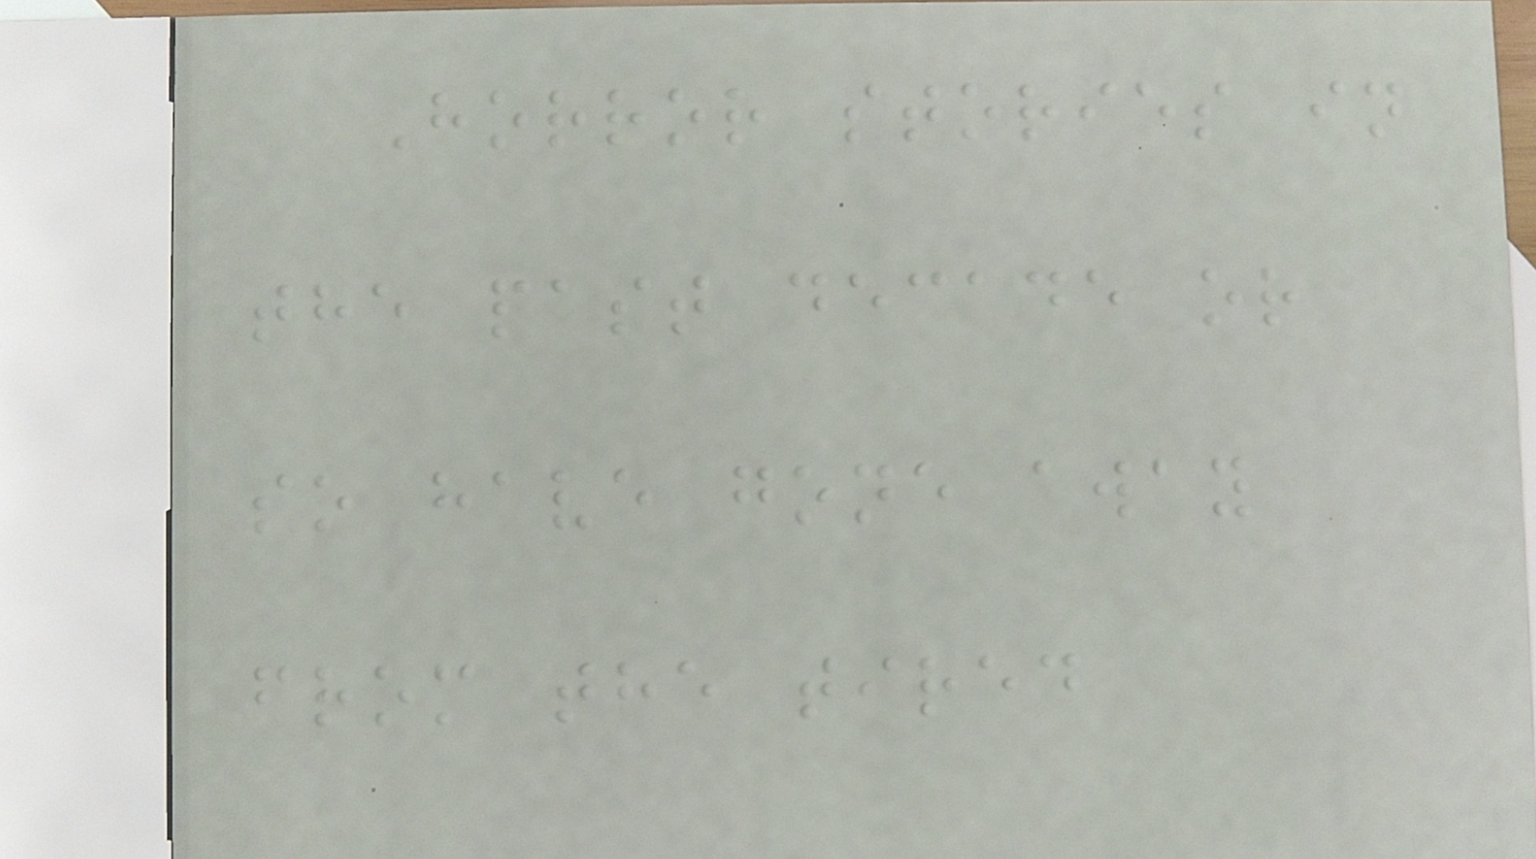Horror stories in
the past decade or
so have gone away
from the tired
